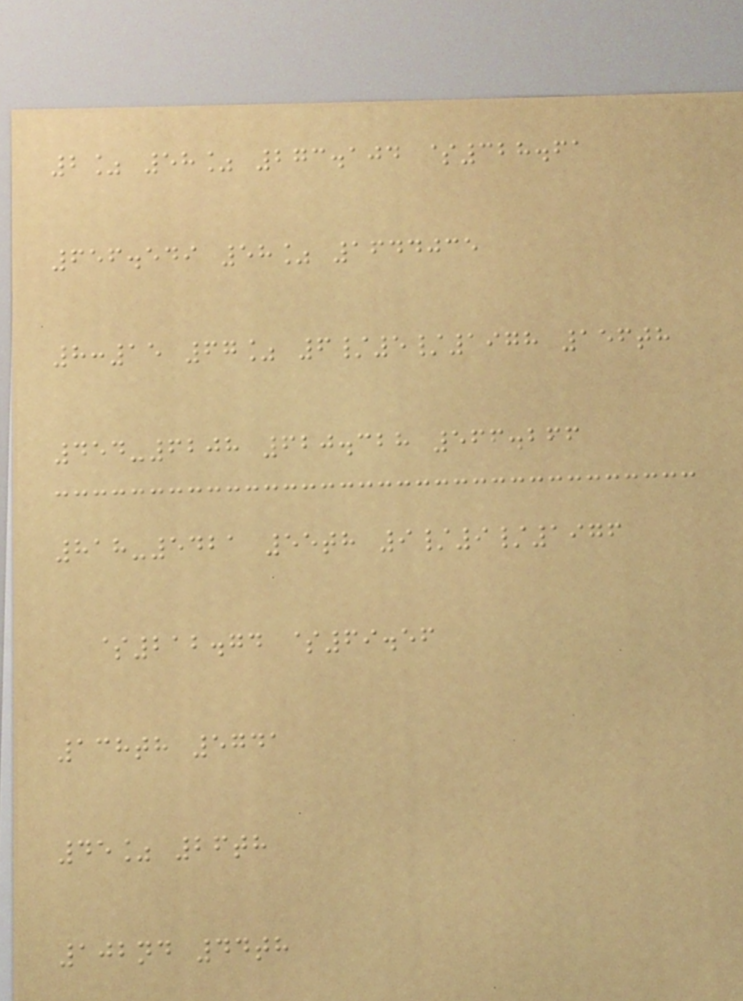2% 58% 273.104 $328.61
656.549 58% 1644035
8:15 67% 6/5/1978 156th
454-6208 620.328 566.266
818-5421 55th 9/9/1976
$212.74 $69.56
138th 5741
45% 26th
102nd 44th
